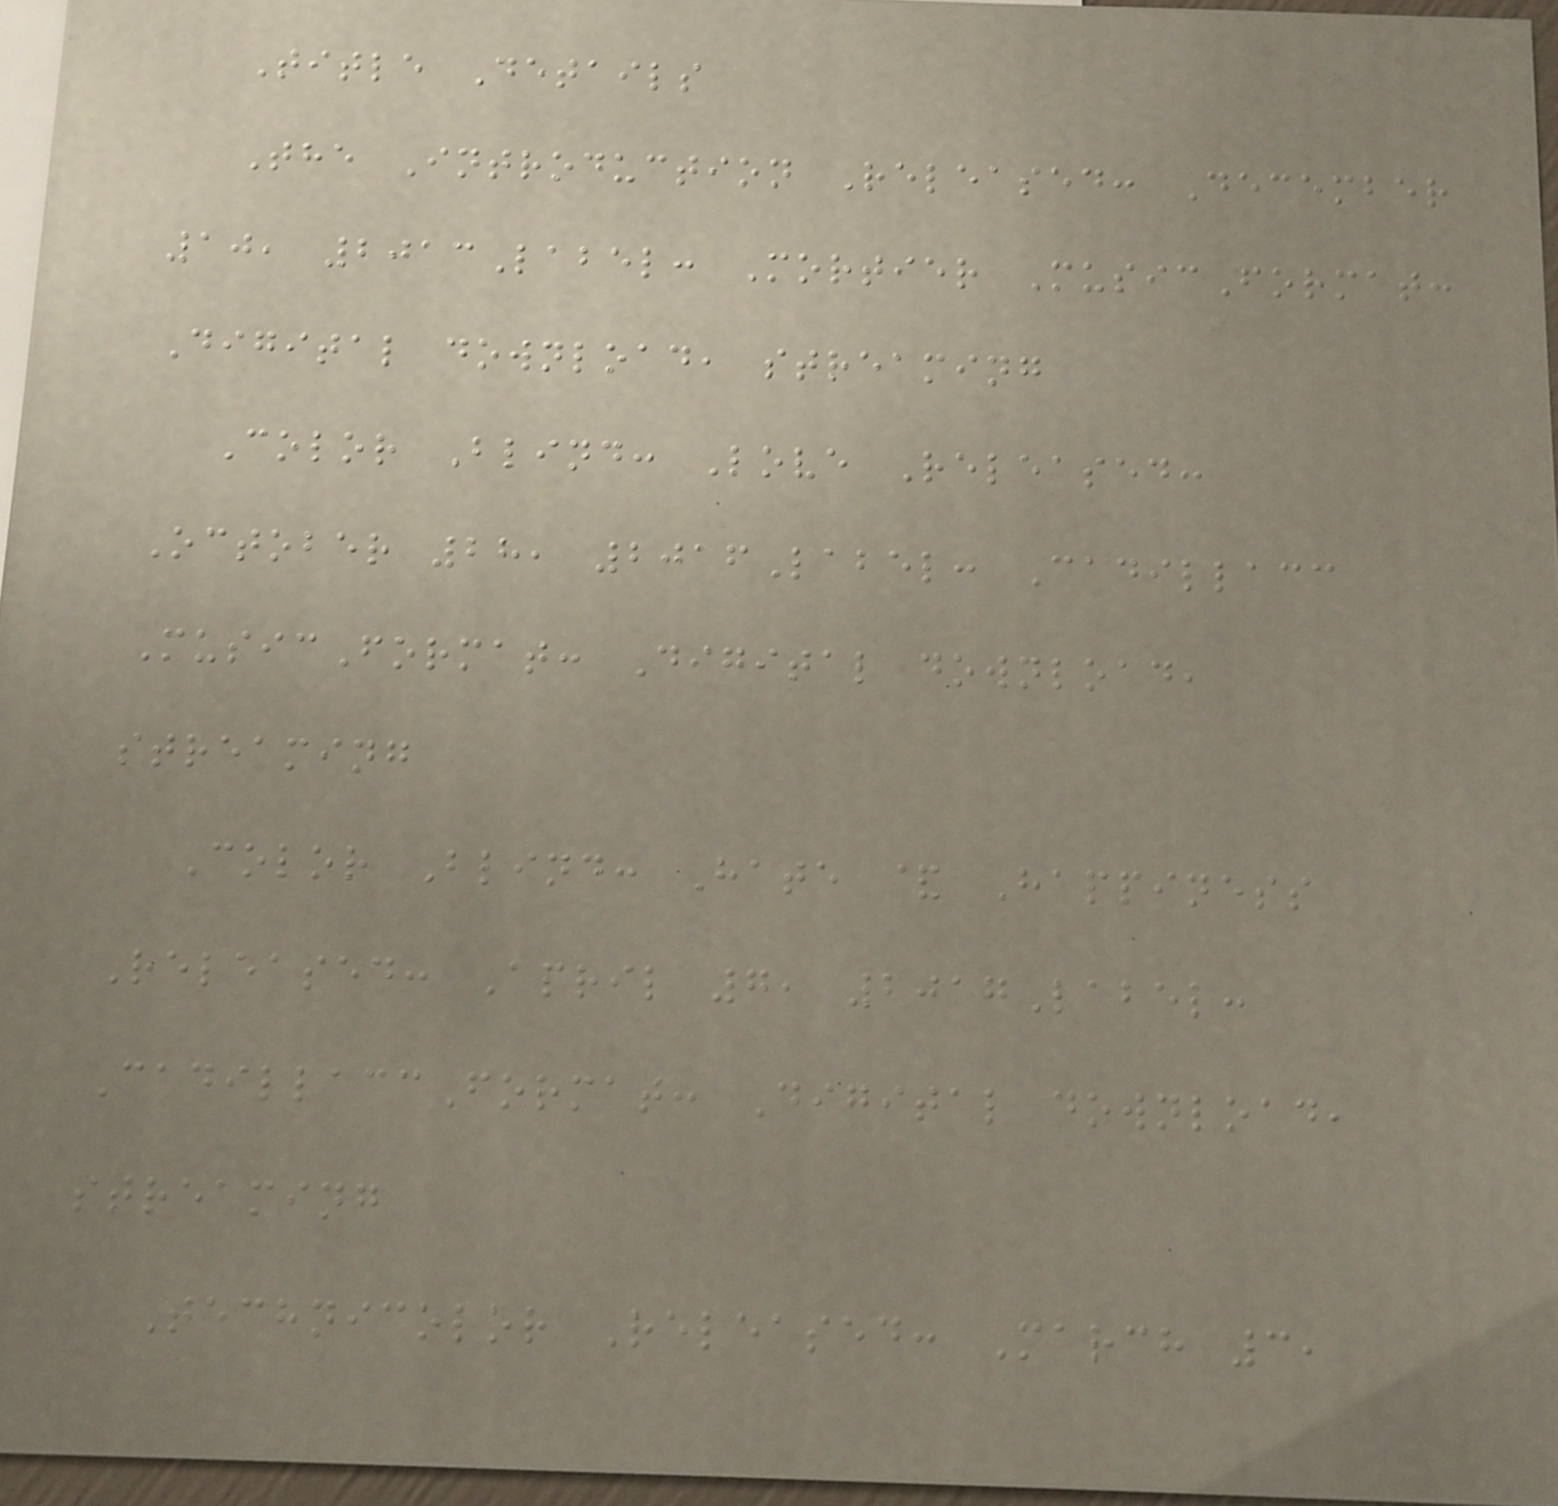Title Details
The Introduction Released: December
10, 2013Label: Mortier MusicFormat:
Digital download, streaming
Color Blind: Love Released:
October 28, 2016Label: Cadillacc
MusicFormat: Digital download,
streaming
Color Blind: Hate & Happiness
Released: April 7, 2017Label:
CadillaccFormat: Digital download,
streaming
Technicolor Released: March 3,
